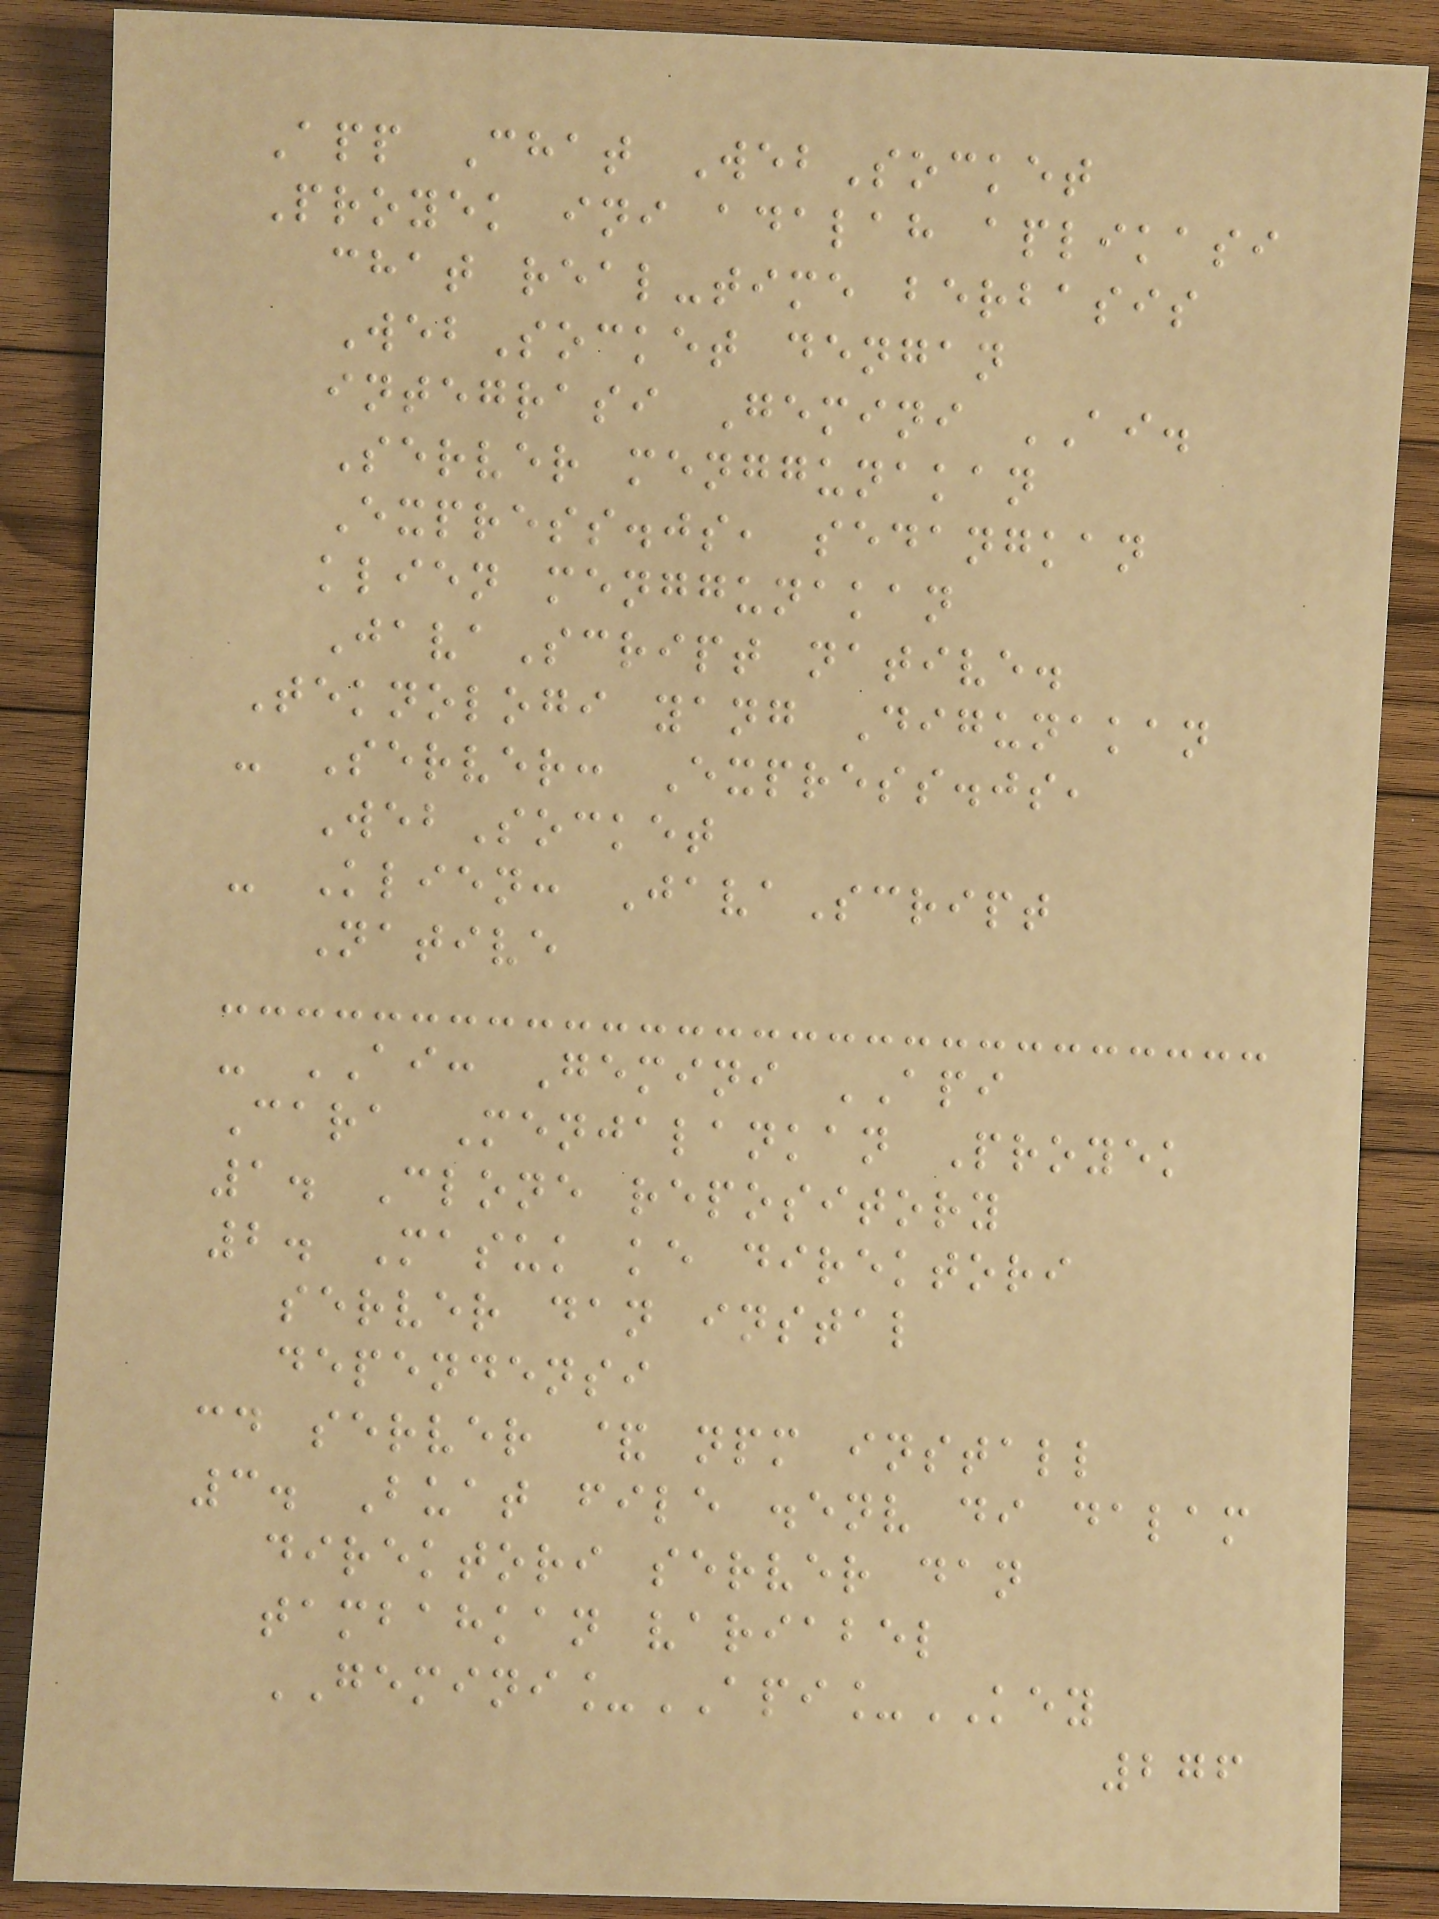App Chat WebSocket
Proyek ini adalah aplikasi
chat real-time berbasis
WebSocket dengan
integrasi Gemini AI.
Server menggunakan
Express.js, sedangkan
klien menggunakan
JavaScript native.
Teknologi yang Digunakan
- Server: Express.js,
WebSocket
- Klien: JavaScript
Native
- AI: Gemini API
Cara Menjalankan Proyek
1. Clone repository
2. Masuk ke direktori
server dan instal
dependensi
cd server & npm install
3. Buat file .env di dalam
direktori server dan
tambahkan variabel
GEMINI_API_KEY
276
